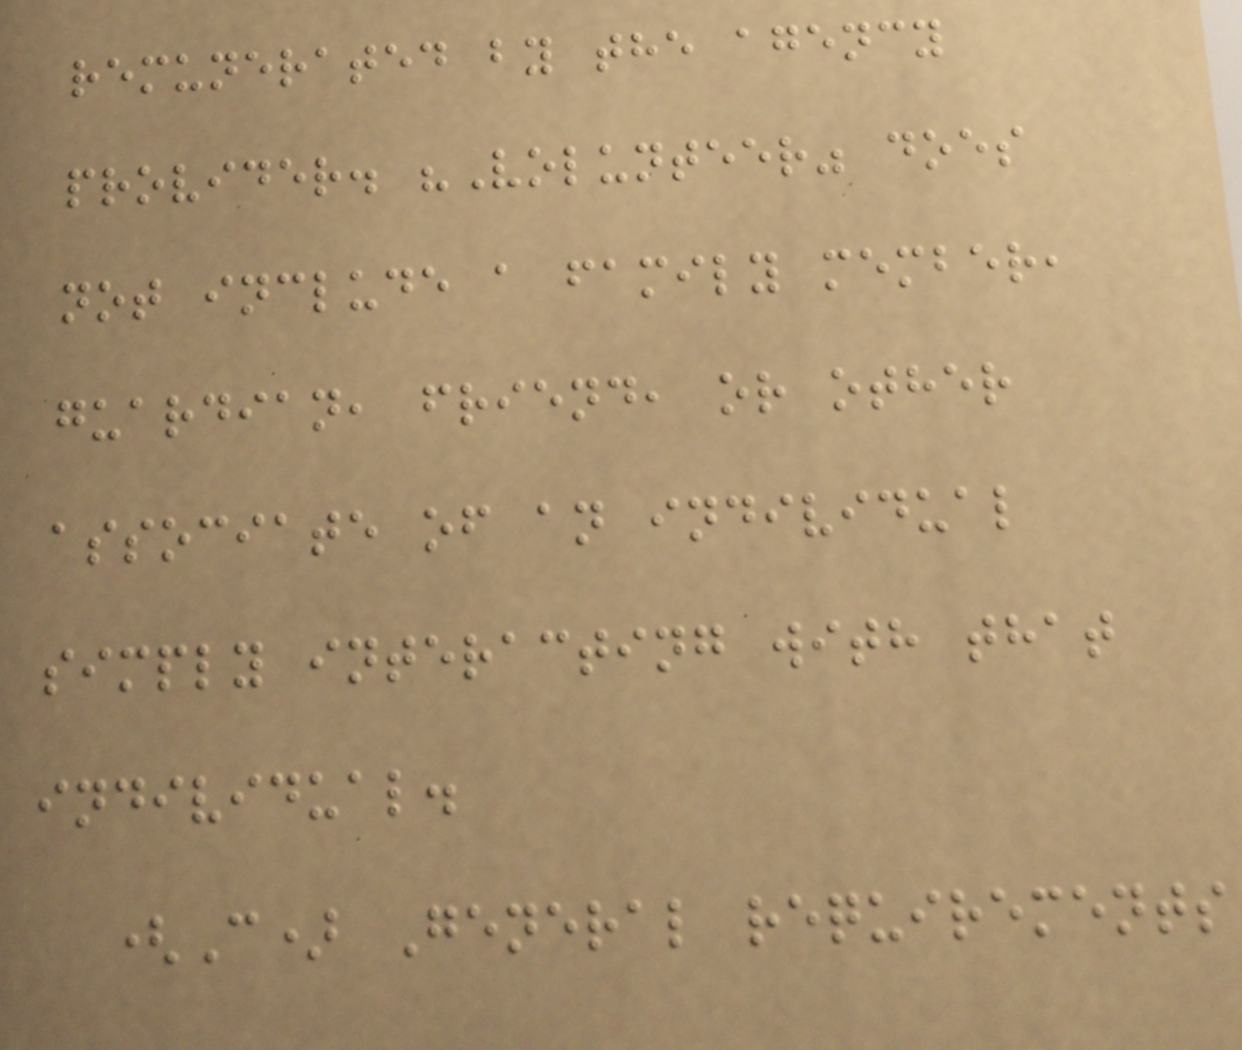remunerated by the agency
provider. "Volunteer" does
not include a family member,
guardian, friend, or other
associate of an individual
simply interacting with that
individual.
(C) General requirements
